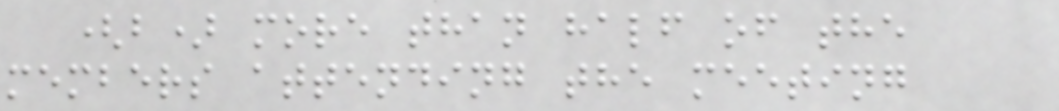(b) more than half of the
members attending the meeting
